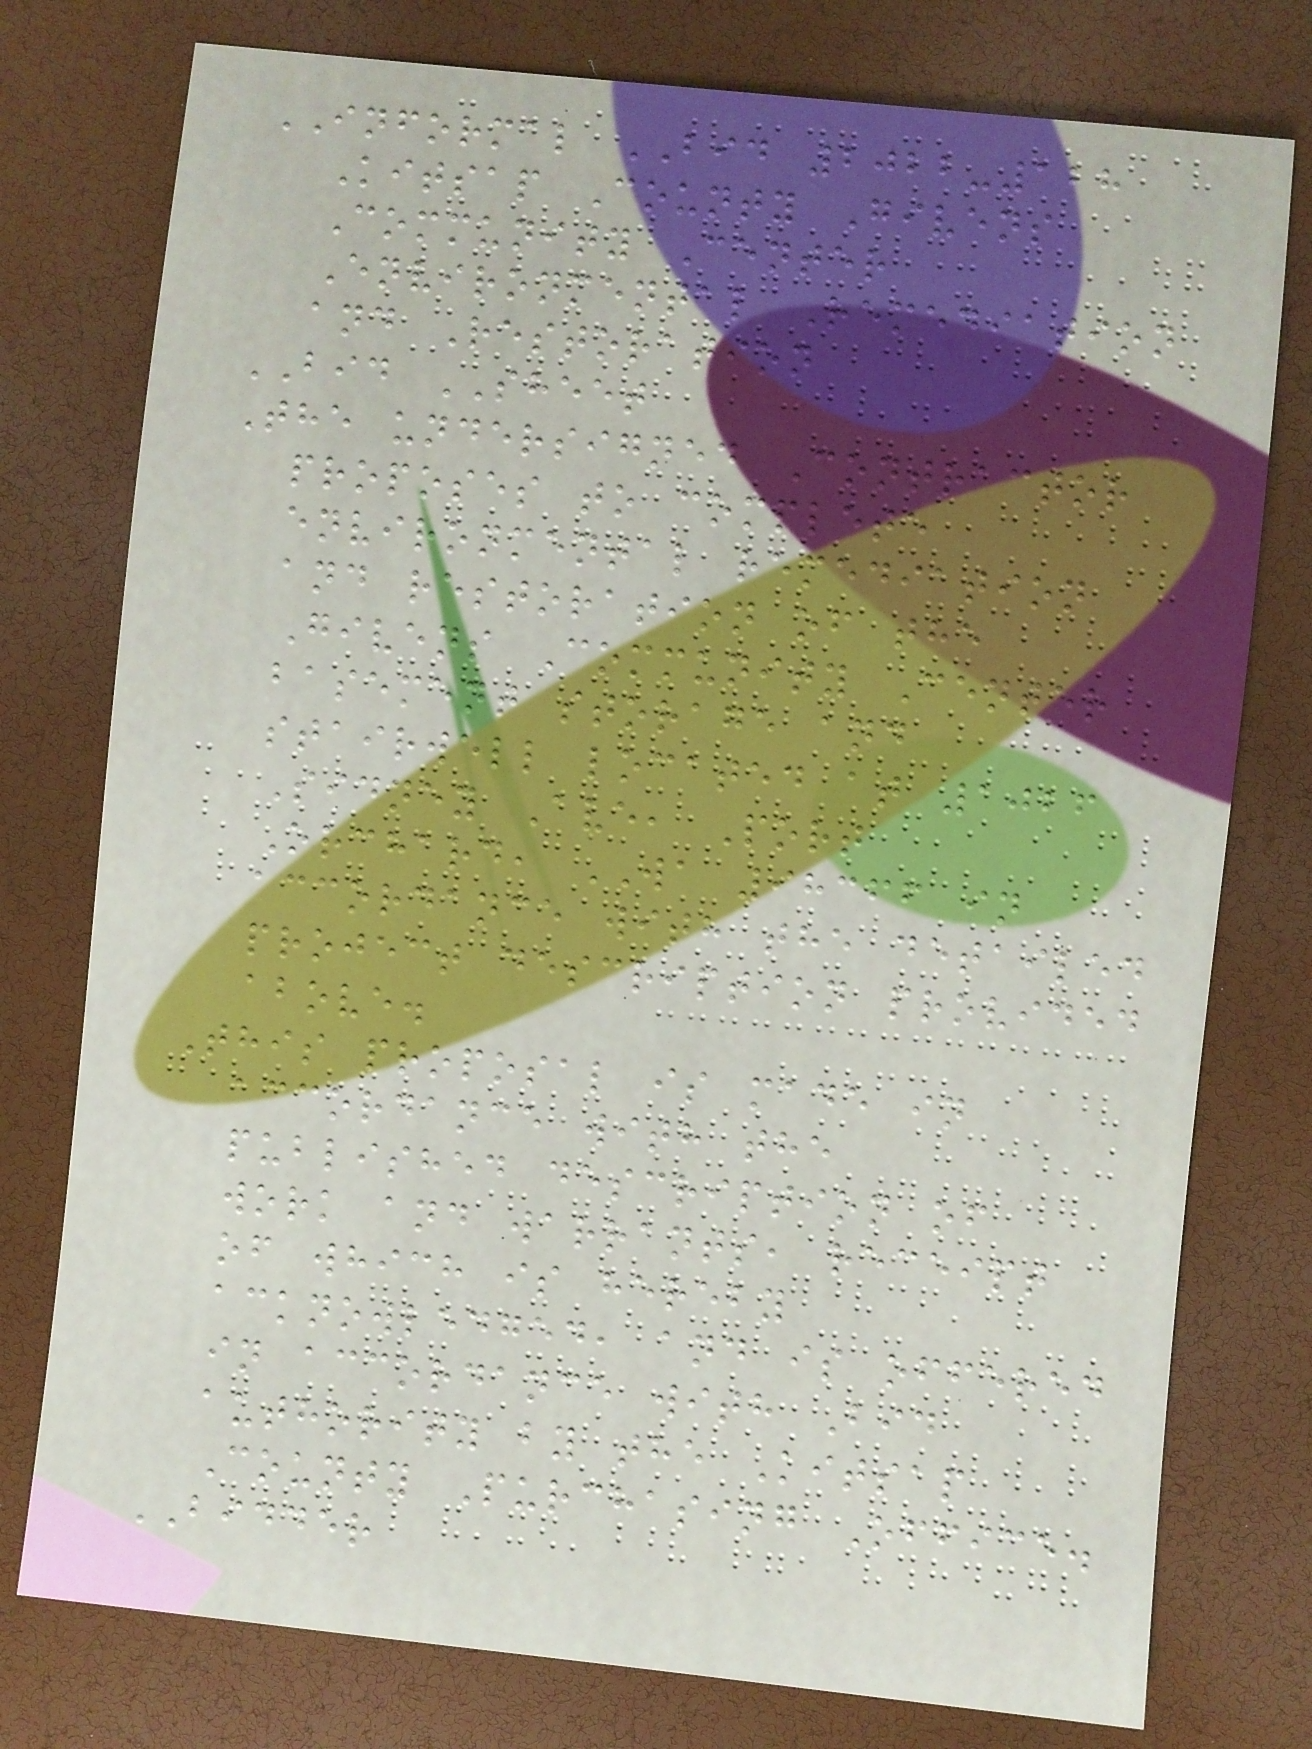INFORMAL BID 2022-128
Kitsap County Givens
Community Center
Environmental Remediation
and Restoration
BID SHEET
The undersigned Contractor
proposes to complete
environmental remediation
and restoration of the
Givens Community Center
basement storage and
stairwell located at 1026
Sidney Ave, Port
Orchard, WA 98366 in
accordance with the detailed
project description provided
above.
This proposal is made in
accordance with the
published description of
work and warrants, receipt
of which is hereby
acknowledged, and is offered
in accordance with Bid
authority by the Kitsap
County Purchasing Office.
BIDDER
